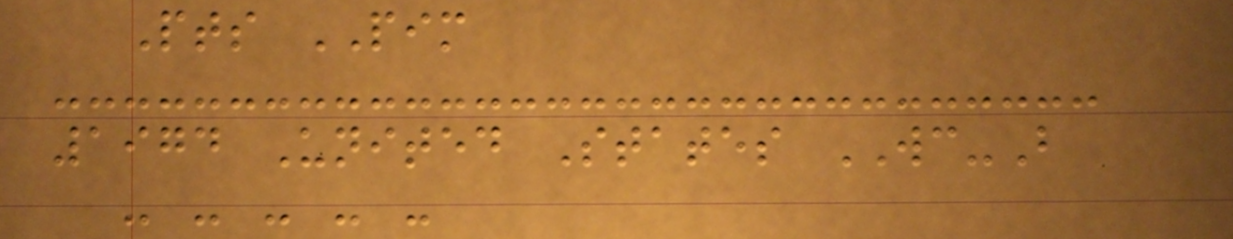Pts PIM
1974 United States WC-B
- - - - -
